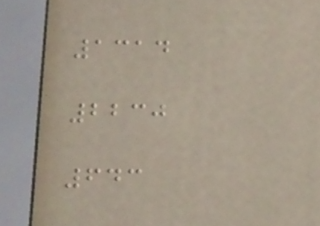1314
2230
643
